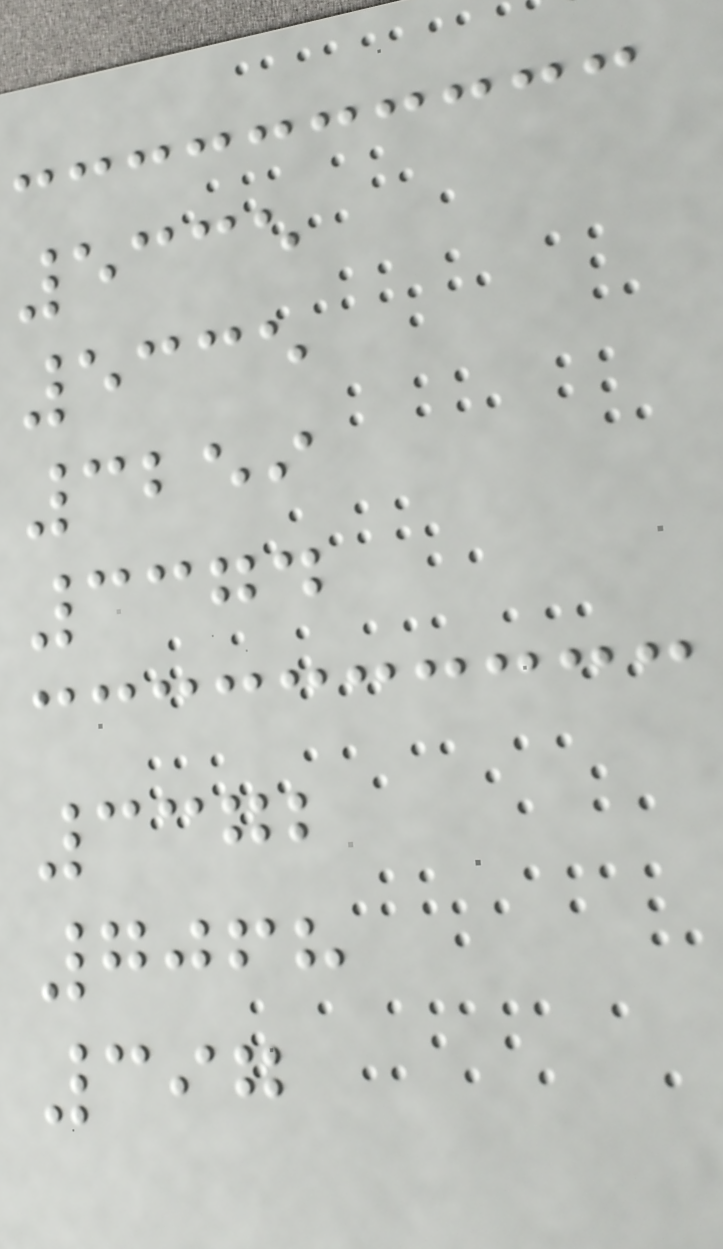5335
5335
3259
3374
3372
7068
397
